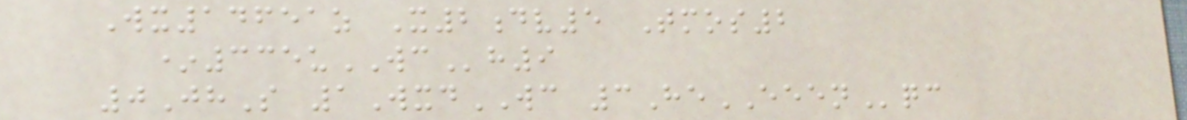Wx14651z X2dv5 Tmos2
*335uWCh9
0JhS 1WxdWC 3HeEEENqc
